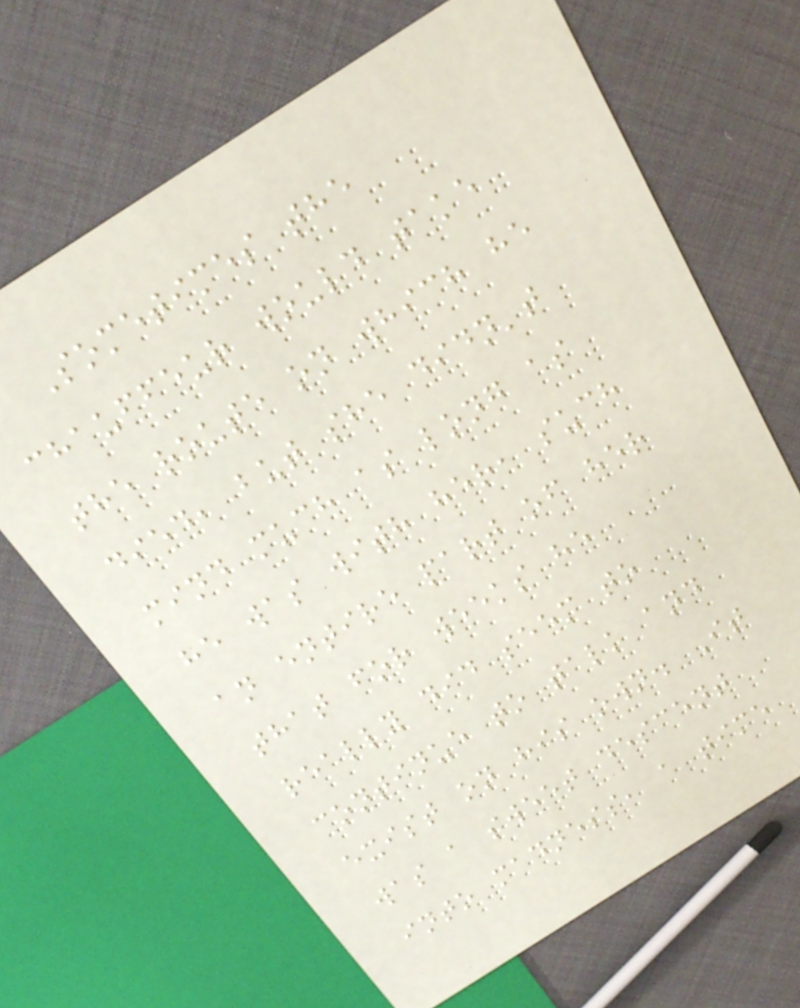Sometimes the
chauffeur would take
the route on which he
died, but she didn't
mind much as long as
he was with her, such
an entire part of her
that for weeks he
really did seem to
continue to talk and
exist on his own. It
was a sweet descent
into madness, a time
